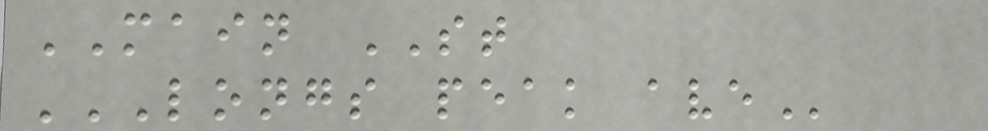MAIN ST
LONGS PEAK AVE
